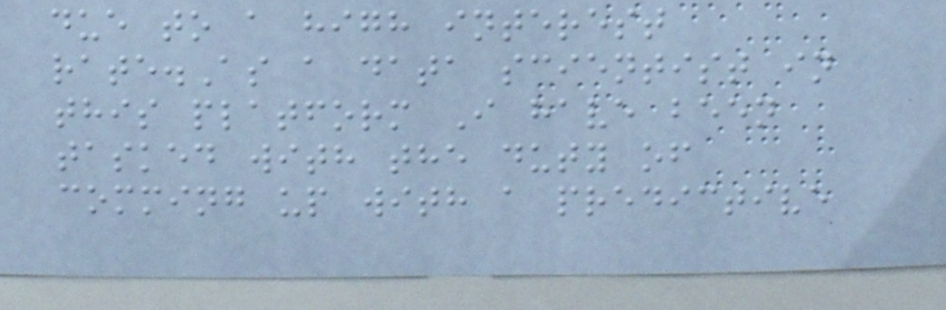due to a high interest
rate.As a data scientist in
this platform I have been
tasked with the duty of
comming up with a predictive
